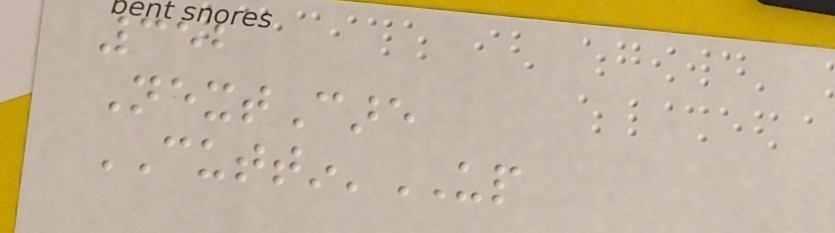352
NextCare
CUTTIN'UP
